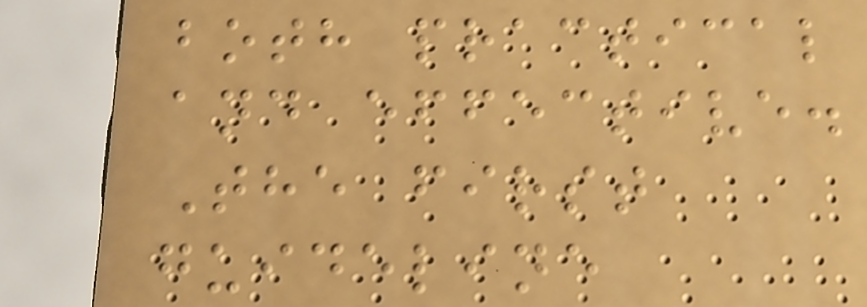both practical
and effective.
The first
guideline
